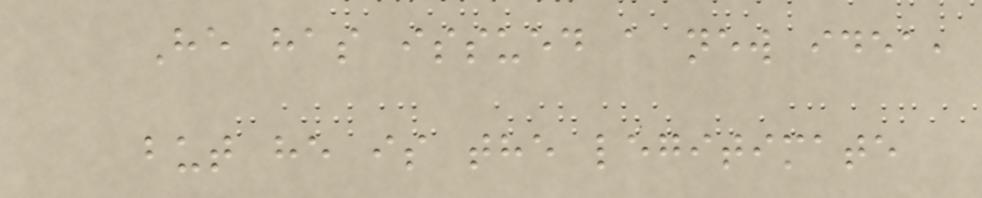He has issued a new idea,
but he is the legitimate
